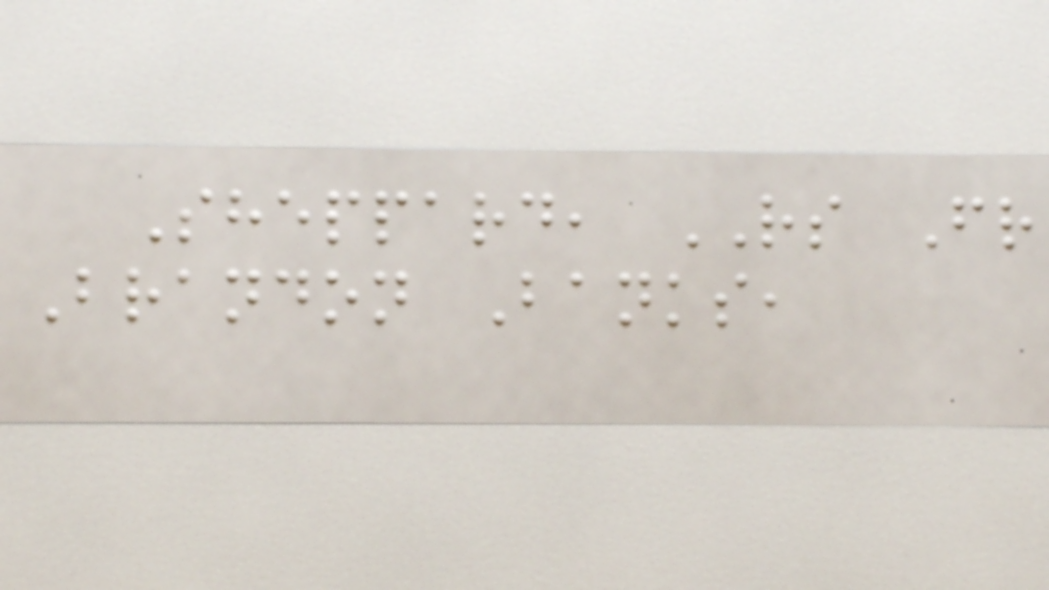Sheppard, RS Fr
Brandon Banks,
